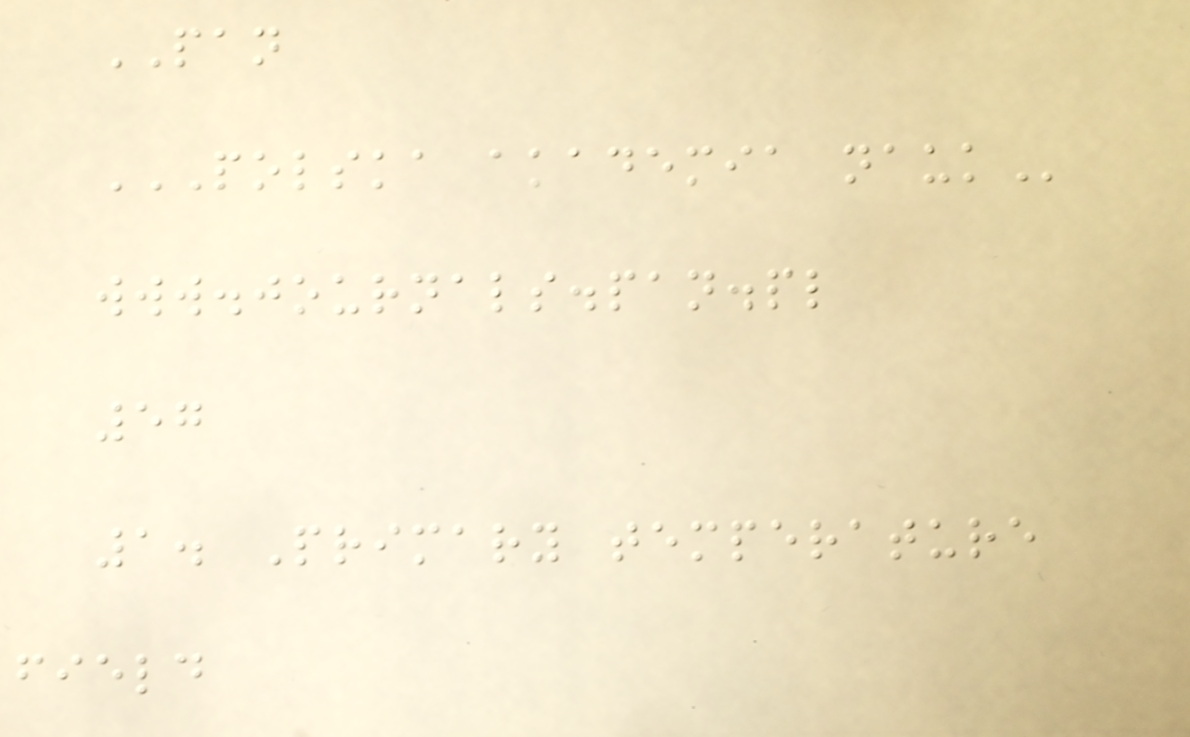PAN
POLSKA AKADEMIA NAUK
www.journals.pan.pl
57
1. Primary temperature
field
